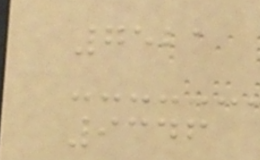7521
9346
